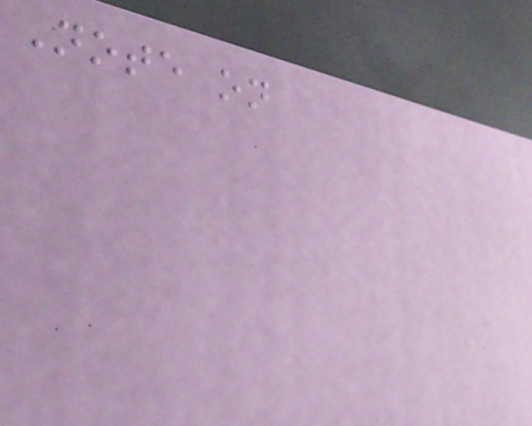Note on
